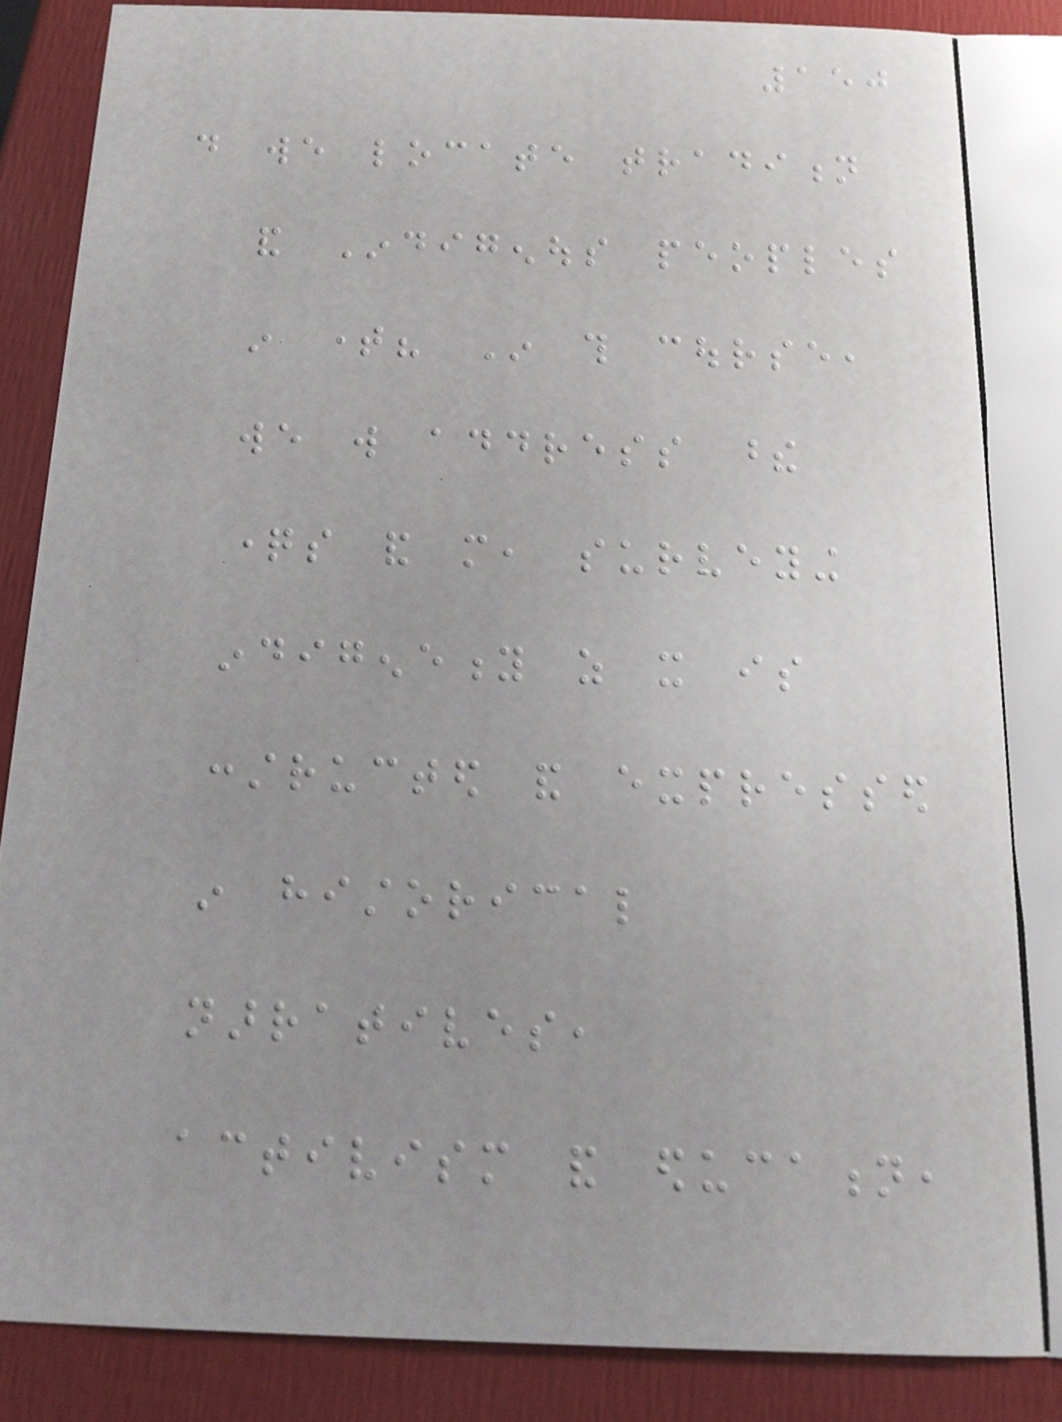150
do we locate tradition
and Indigenous peoples
in time? In this course,
we will address these
questions and more, surveying
indigeneity as it is
constructed and expressed
in historical
narratives,
activism and education,
